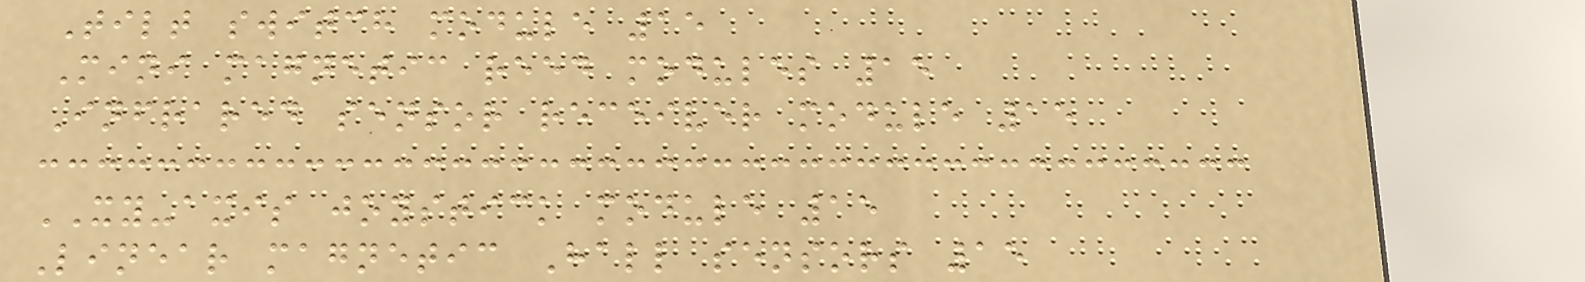Tilt switch module 15
Mini magnetic reed modules 15
Infrared sensor receiver module 15
XY-axis joystick module 15
Linear magnetic Hall sensors 15
